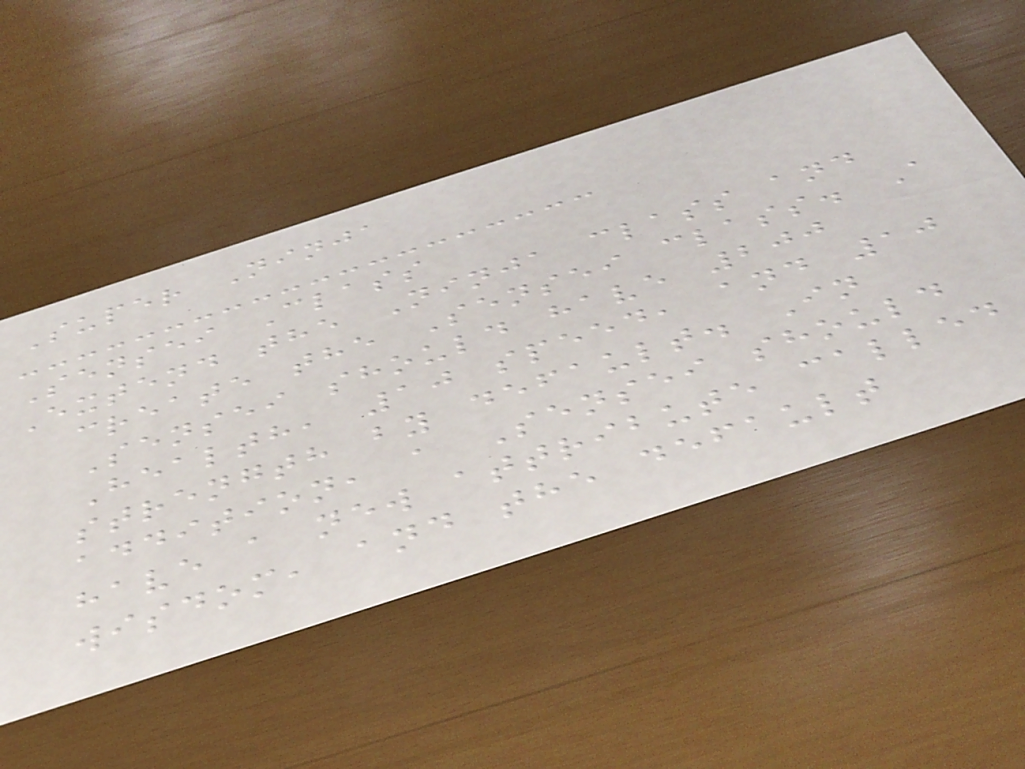Super Ninja
Sensei Class
Extend the Ninja class and
create the Sensei class. A
Sensei should have 200
Health, 10 speed, and 10
strength by default. In
addition, a Sensei should
have a new attribute called
wisdom, and the default
